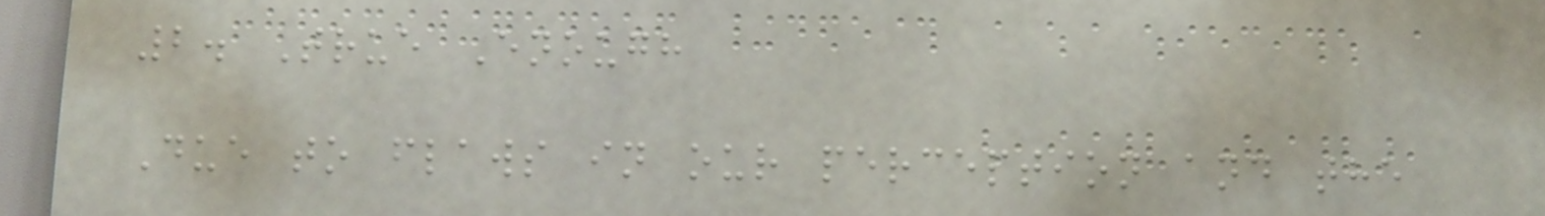2. True Enough
Due to flaws in our perception and the
